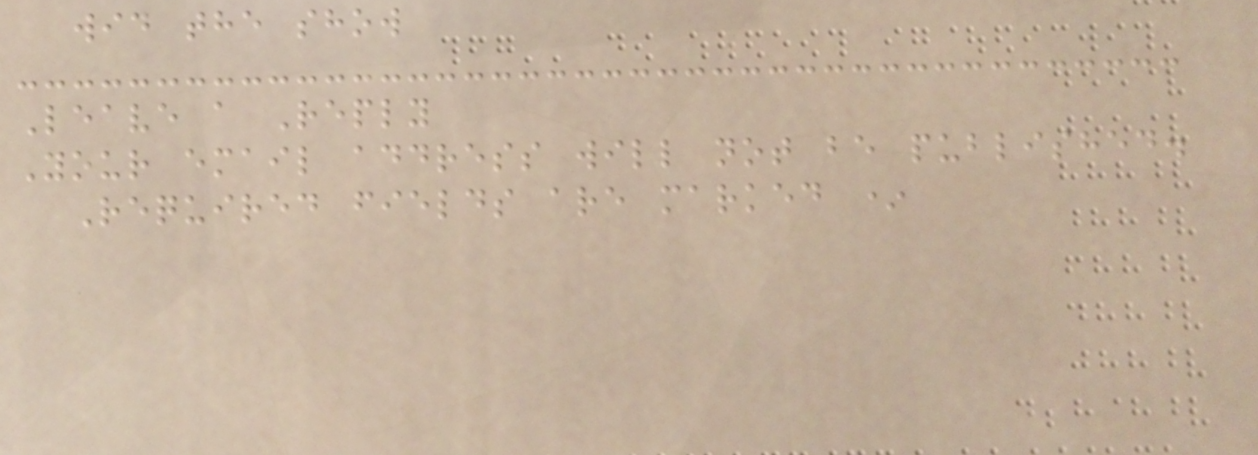wid the show
Leave a Reply
Your email address will not be published.
Required fields are marked *
